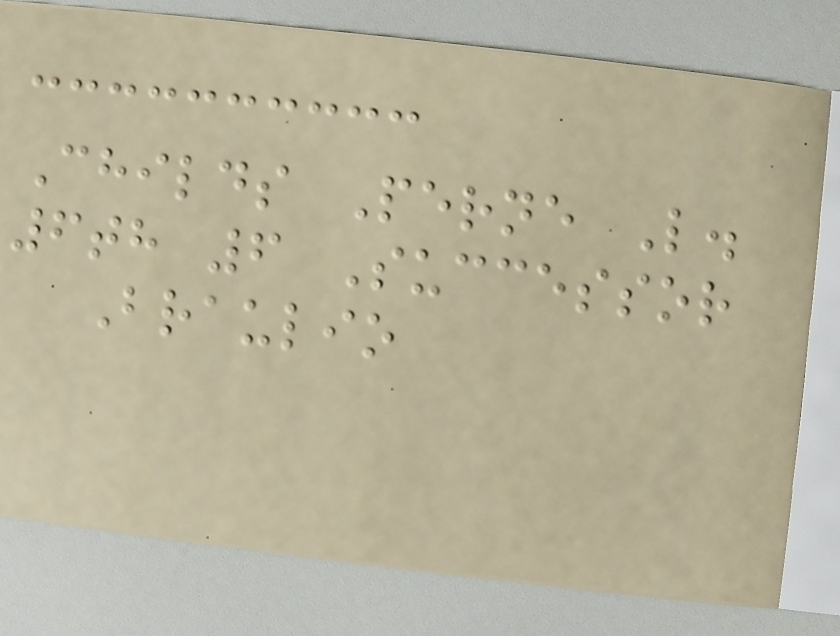Childs Perne L.
6th 6 Successor
Braulio
